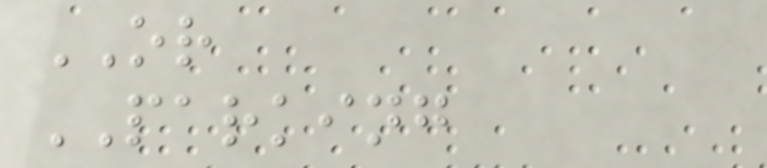OR
PARKING
